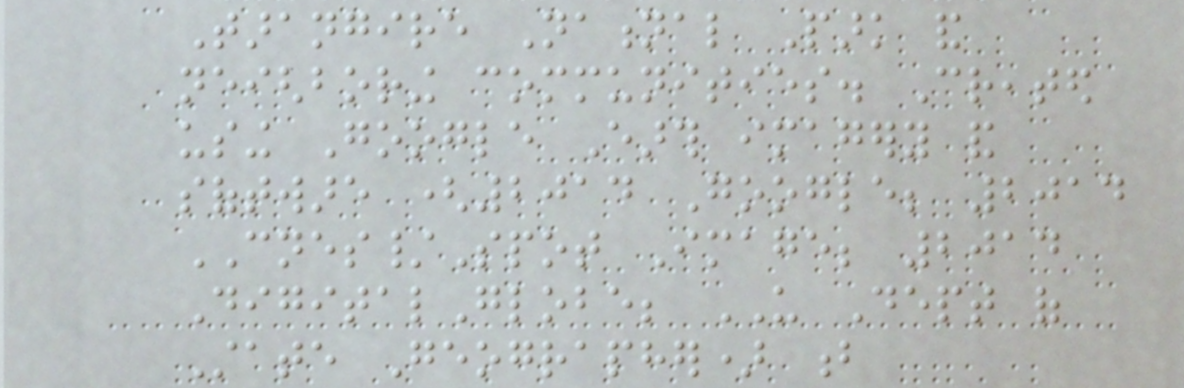Tarangire National Park and
neighboring communities. Created
using Google Earth imagery and
software (2014 Google; 2014
CNES/Spot Image; 2014
DigitalGlobe; US Dept of
State Geographer) b
